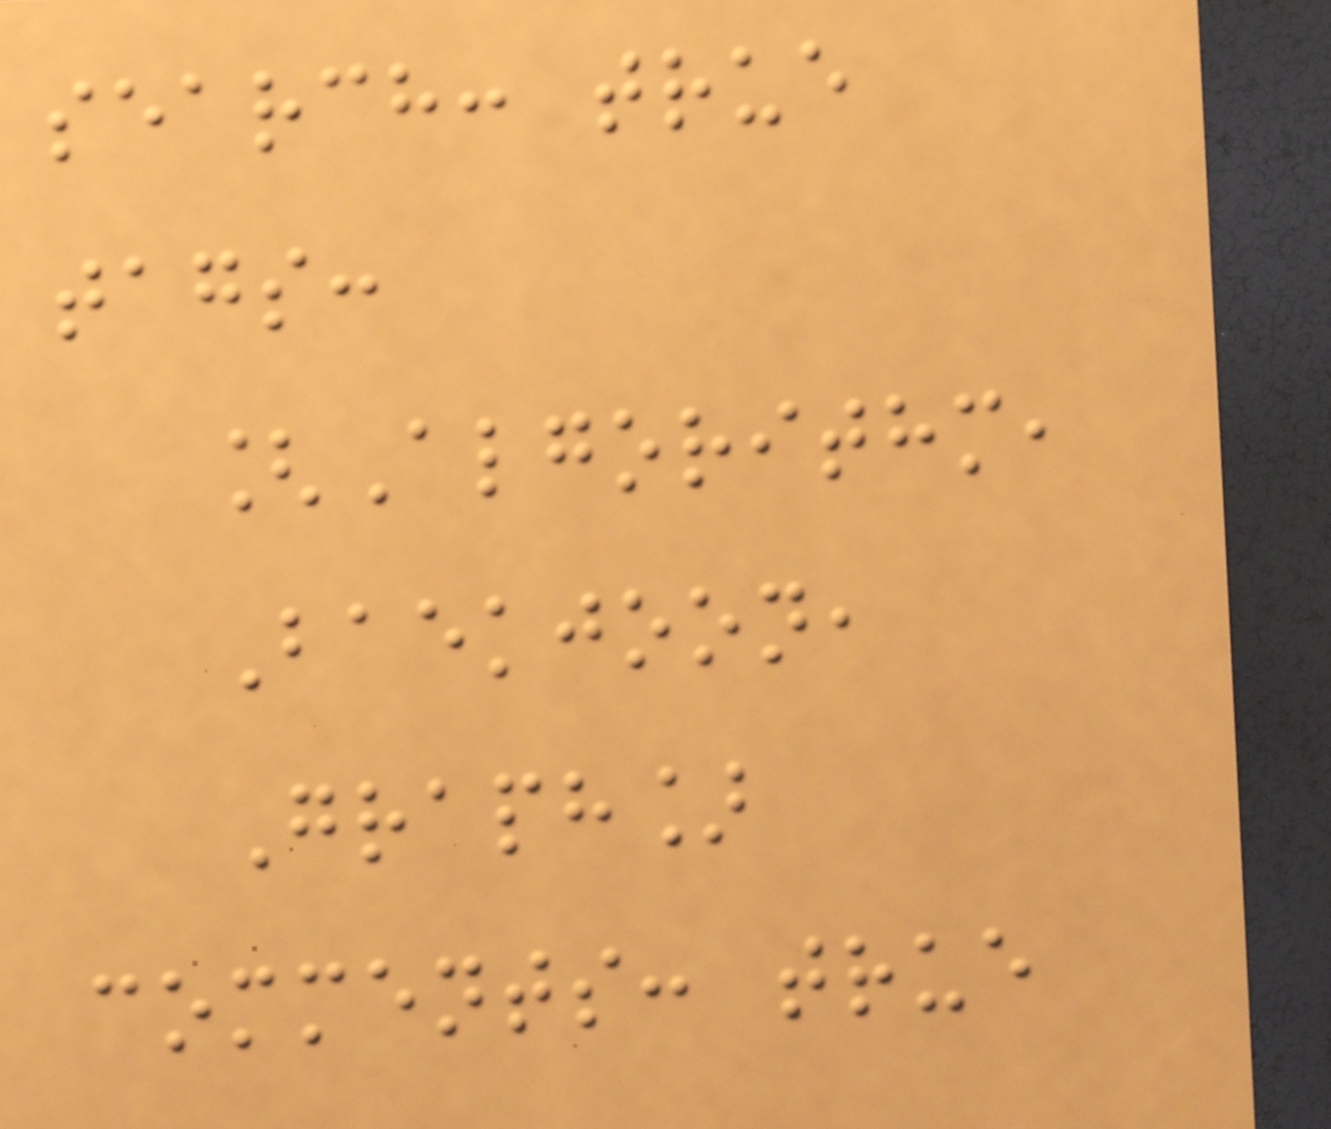search: true
tags:
[Algorithm,
Baekjoon,
Graph]
comments: true
